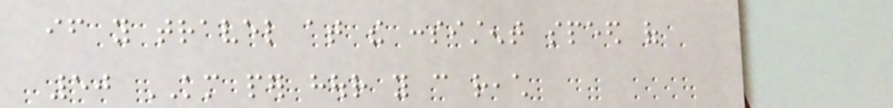if you travel at the consistent speed of
50 KM per hour you can reach
